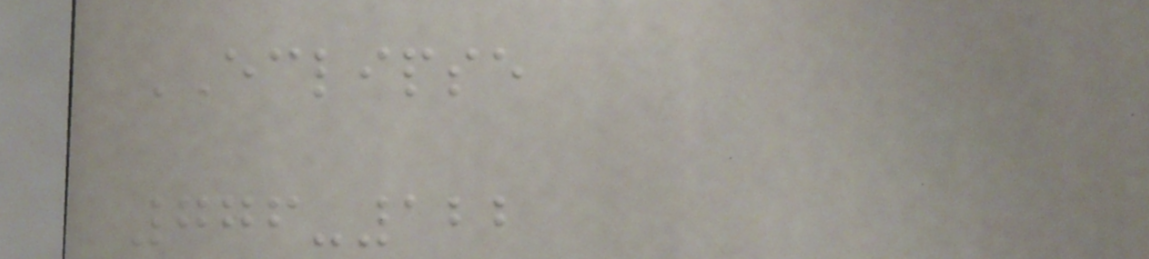ECLIPSE
776-122
